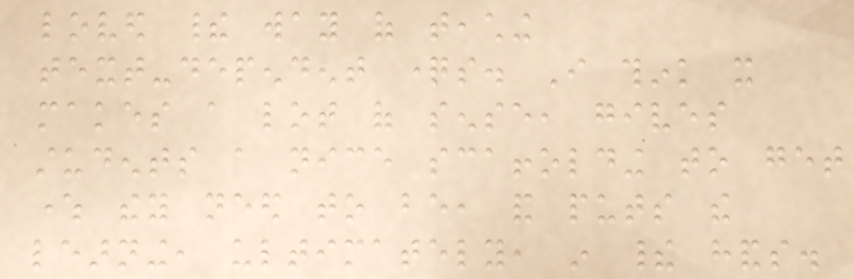loved their way of teaching
text-dependent questions. I think it
makes a lot of sense, gives
students a nice scaffolding to get
where they need to be, and puts the
learning, ultimately, in their hands.
